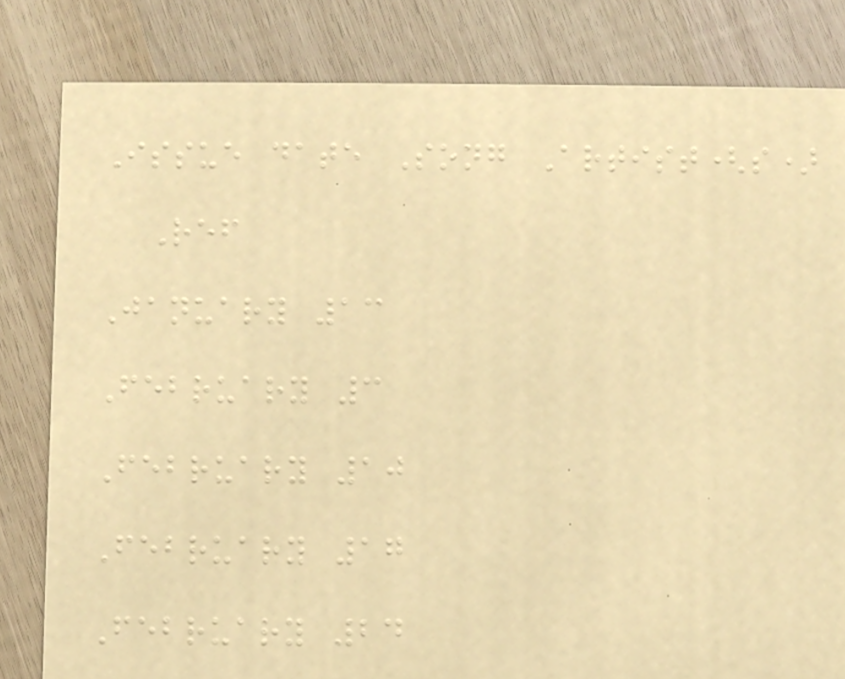Issue date Song Artist(s)
Ref
January 13
February 3
February 10
February 17
February 24
